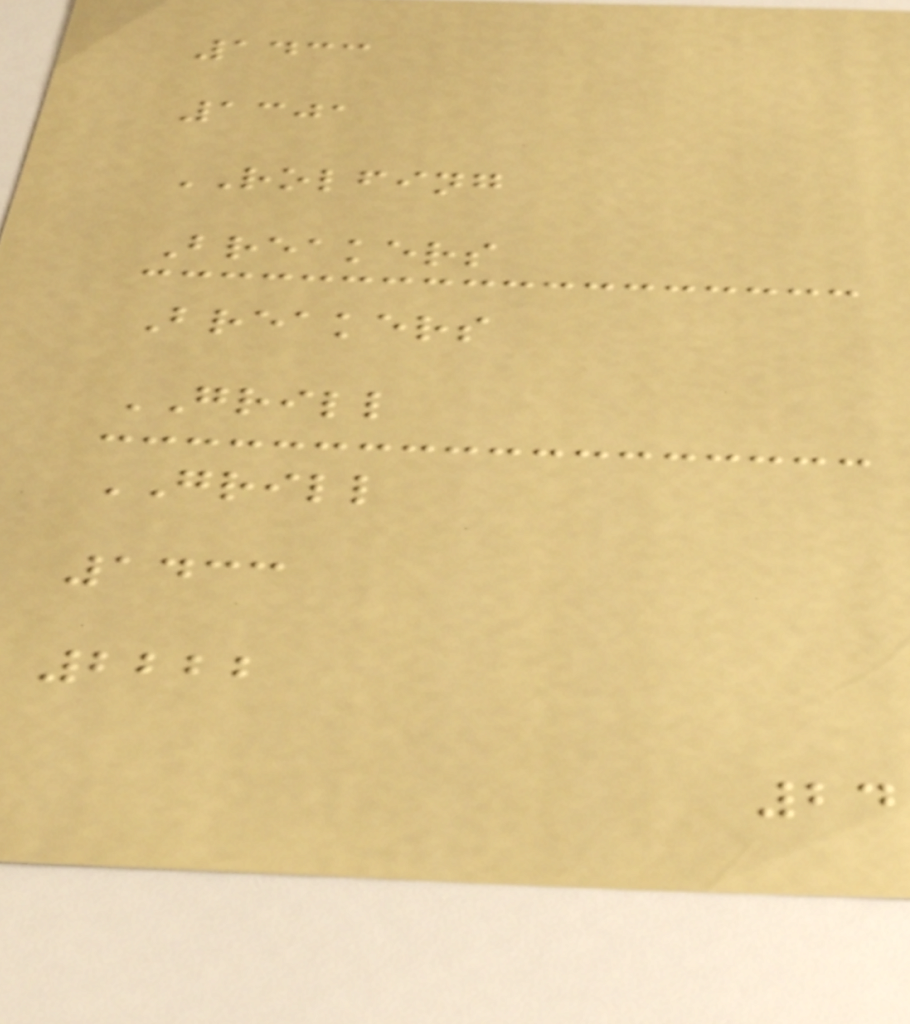1433
1301
ROLFING
Breakers
Breakers
GRILL
GRILL
1433
2222
24
